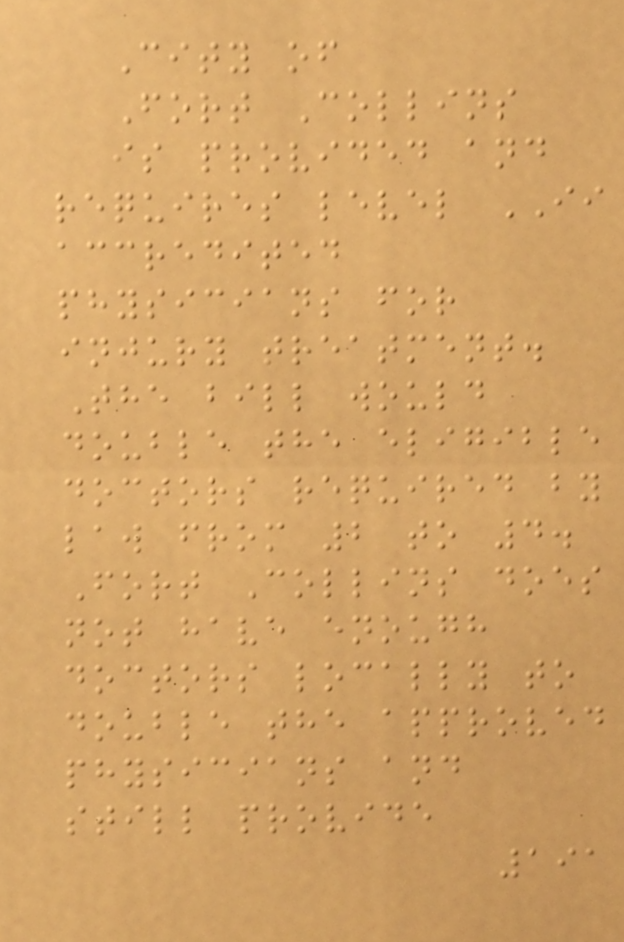City of
Fort Collins
is provided and
requires level II
accredited
physicians for
injury treatment.
The bill would
double the eligible
doctors required by
law from 2 to 4.
Fort Collins does
not have enough
doctors locally to
double the approved
physicians and
still provide
191
